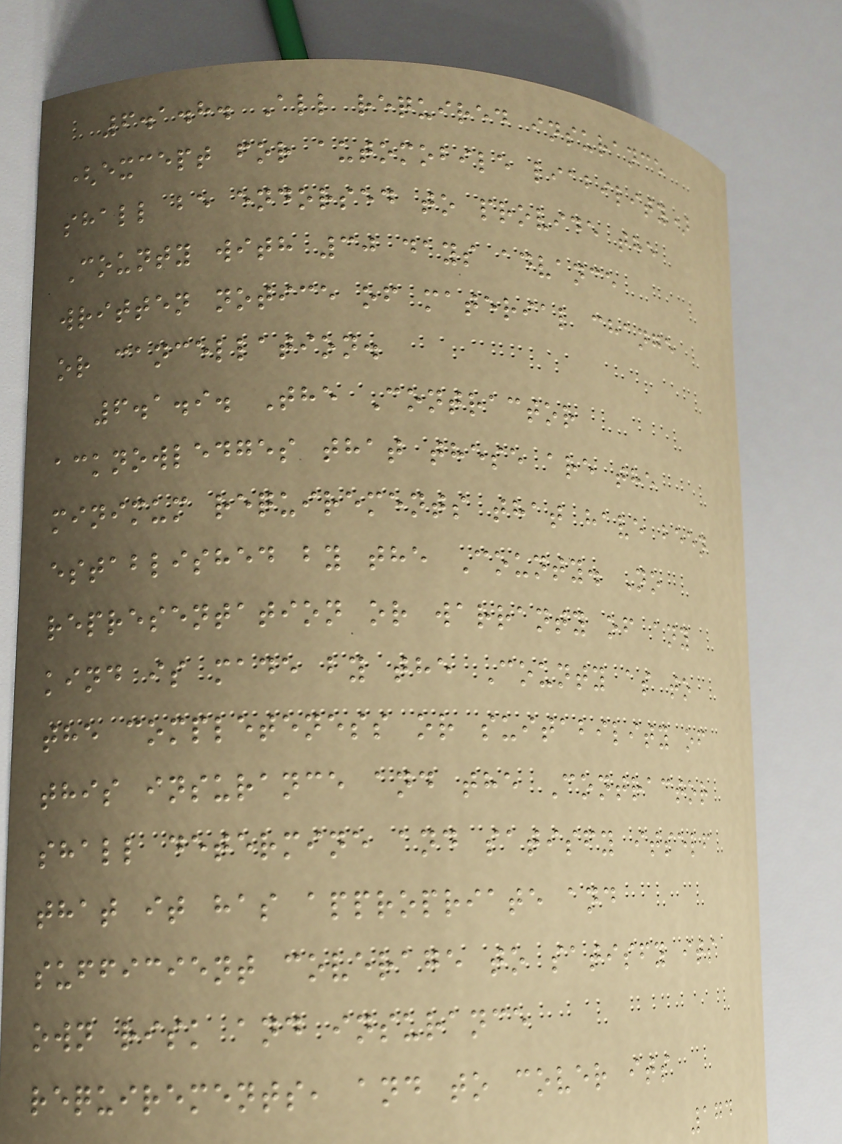6.1.8. All required insurance
(except for automobile liability)
shall be endorsed to provide the
County with 30 days advance
written notice of material change
or cancellation.
6.1.9. The Contractor
acknowledges that these are the
minimum requirements that have been
established by the County. No
representation or warranty of any
kind is made by the County as to
the completeness or suitability of
this insurance and the Contractor
shall determine and satisfy itself
that it has appropriate and
sufficient coverage to satisfy its
own risk and insurance
requirements, and to cover its
174
